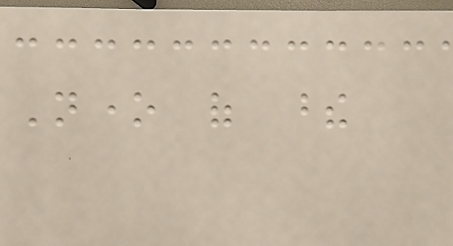None of these
